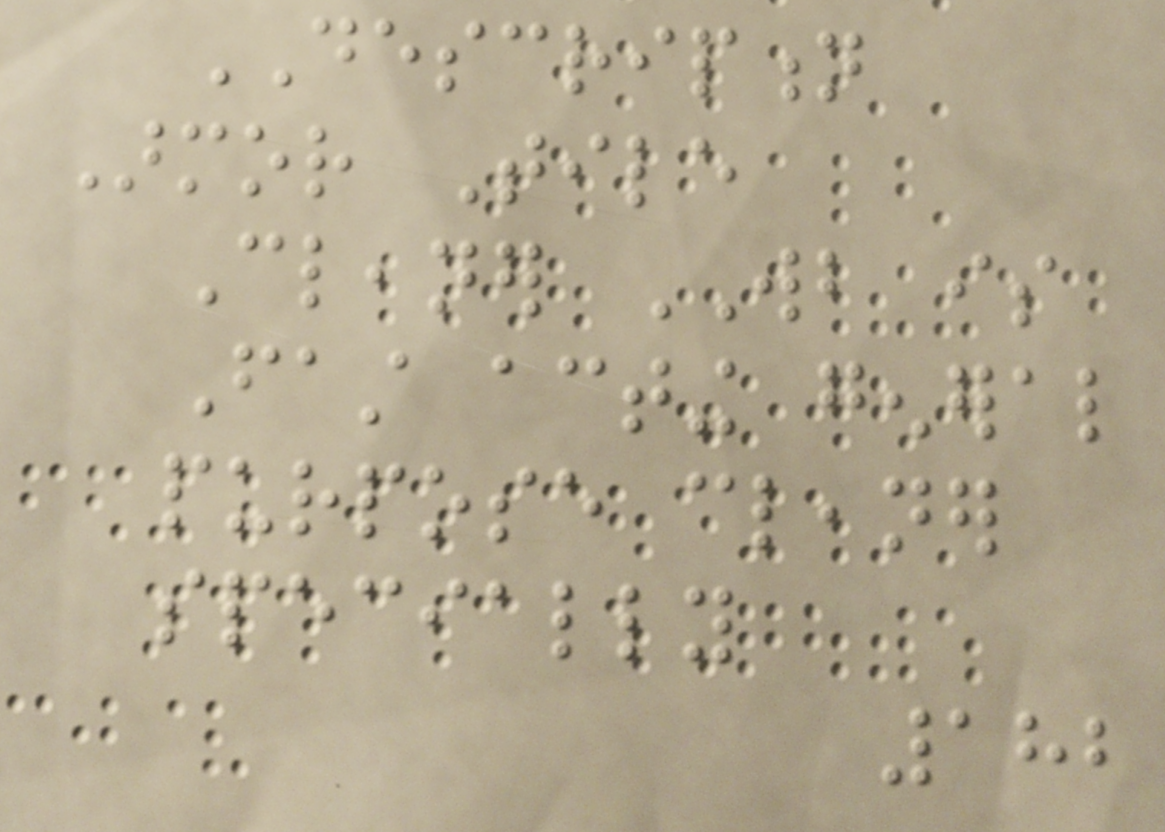DESCRIPTION
Armor Tile
Cleaner WB is
Fast acting general
purpose cleaner
specially
182
